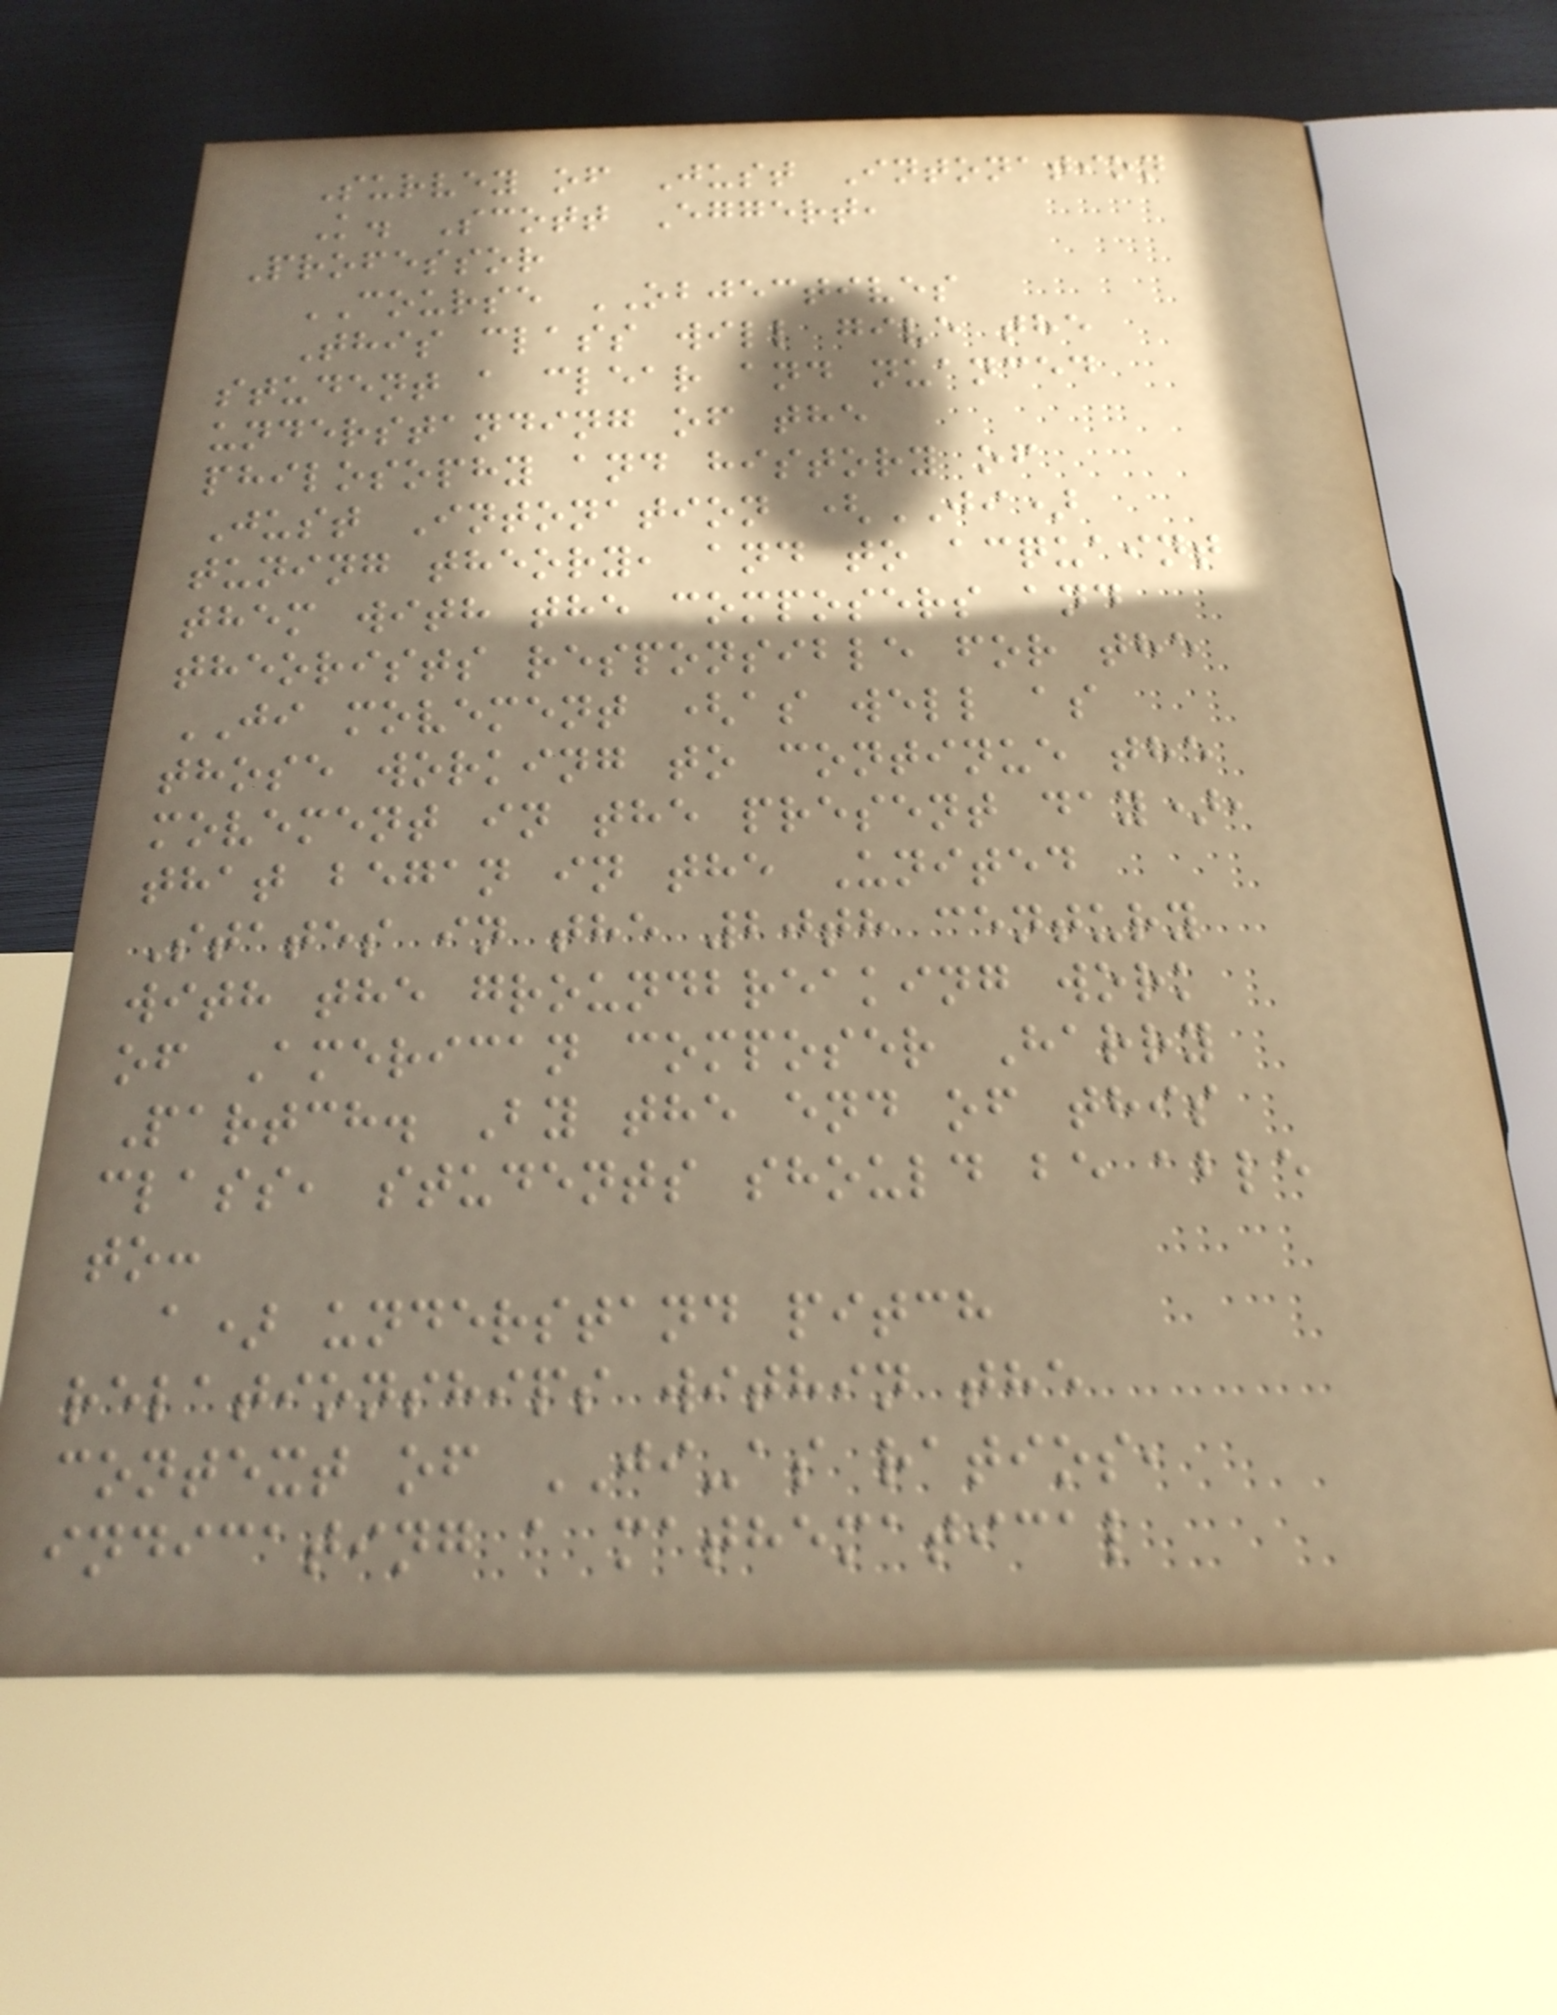Survey of Just Intonation
K. Scott Eggert,
Professor
COURSE OBJECTIVES
This class will give the
student a clear and nuanced
understanding of the
philosophy and history of
Just Intonation (JI)
tuning theory, and to acquaint
them with the composers and
theorists responsible for the
JI movement (as well as
those working to continue the
movement in the present day),
that began in the United
States in the 20th century
with the groundbreaking work
of American composer Harry
Partch. By the end of this
class, students should be able
to:
a) understand pitch
relationships within the
context of JI-as ratios,
indicating a mathematical
